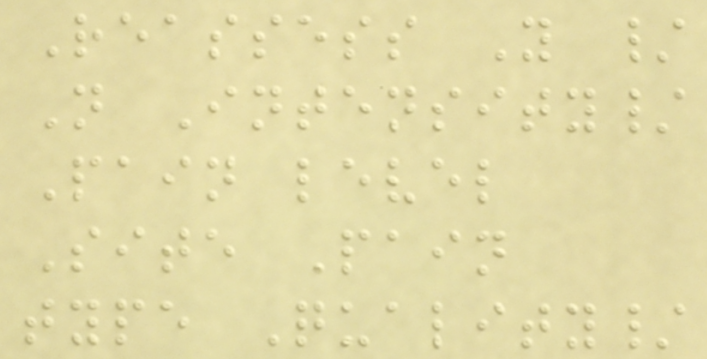Reassess Y /
N Intensity/
Pain level
Site Pain
type Quality/
